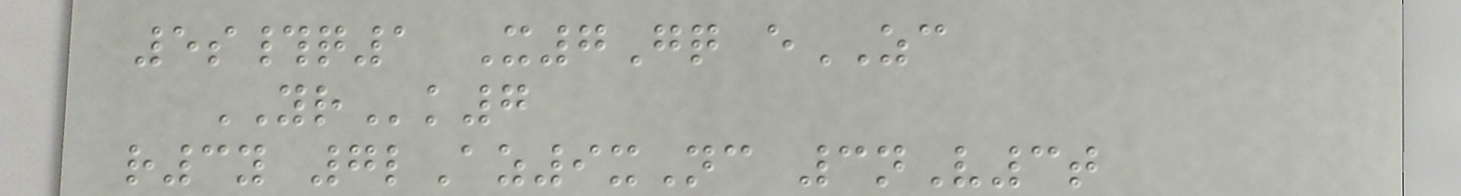5s#q1 X7Gq eZC
YRk7
r3y 7lAz9xNc 3nV3t
